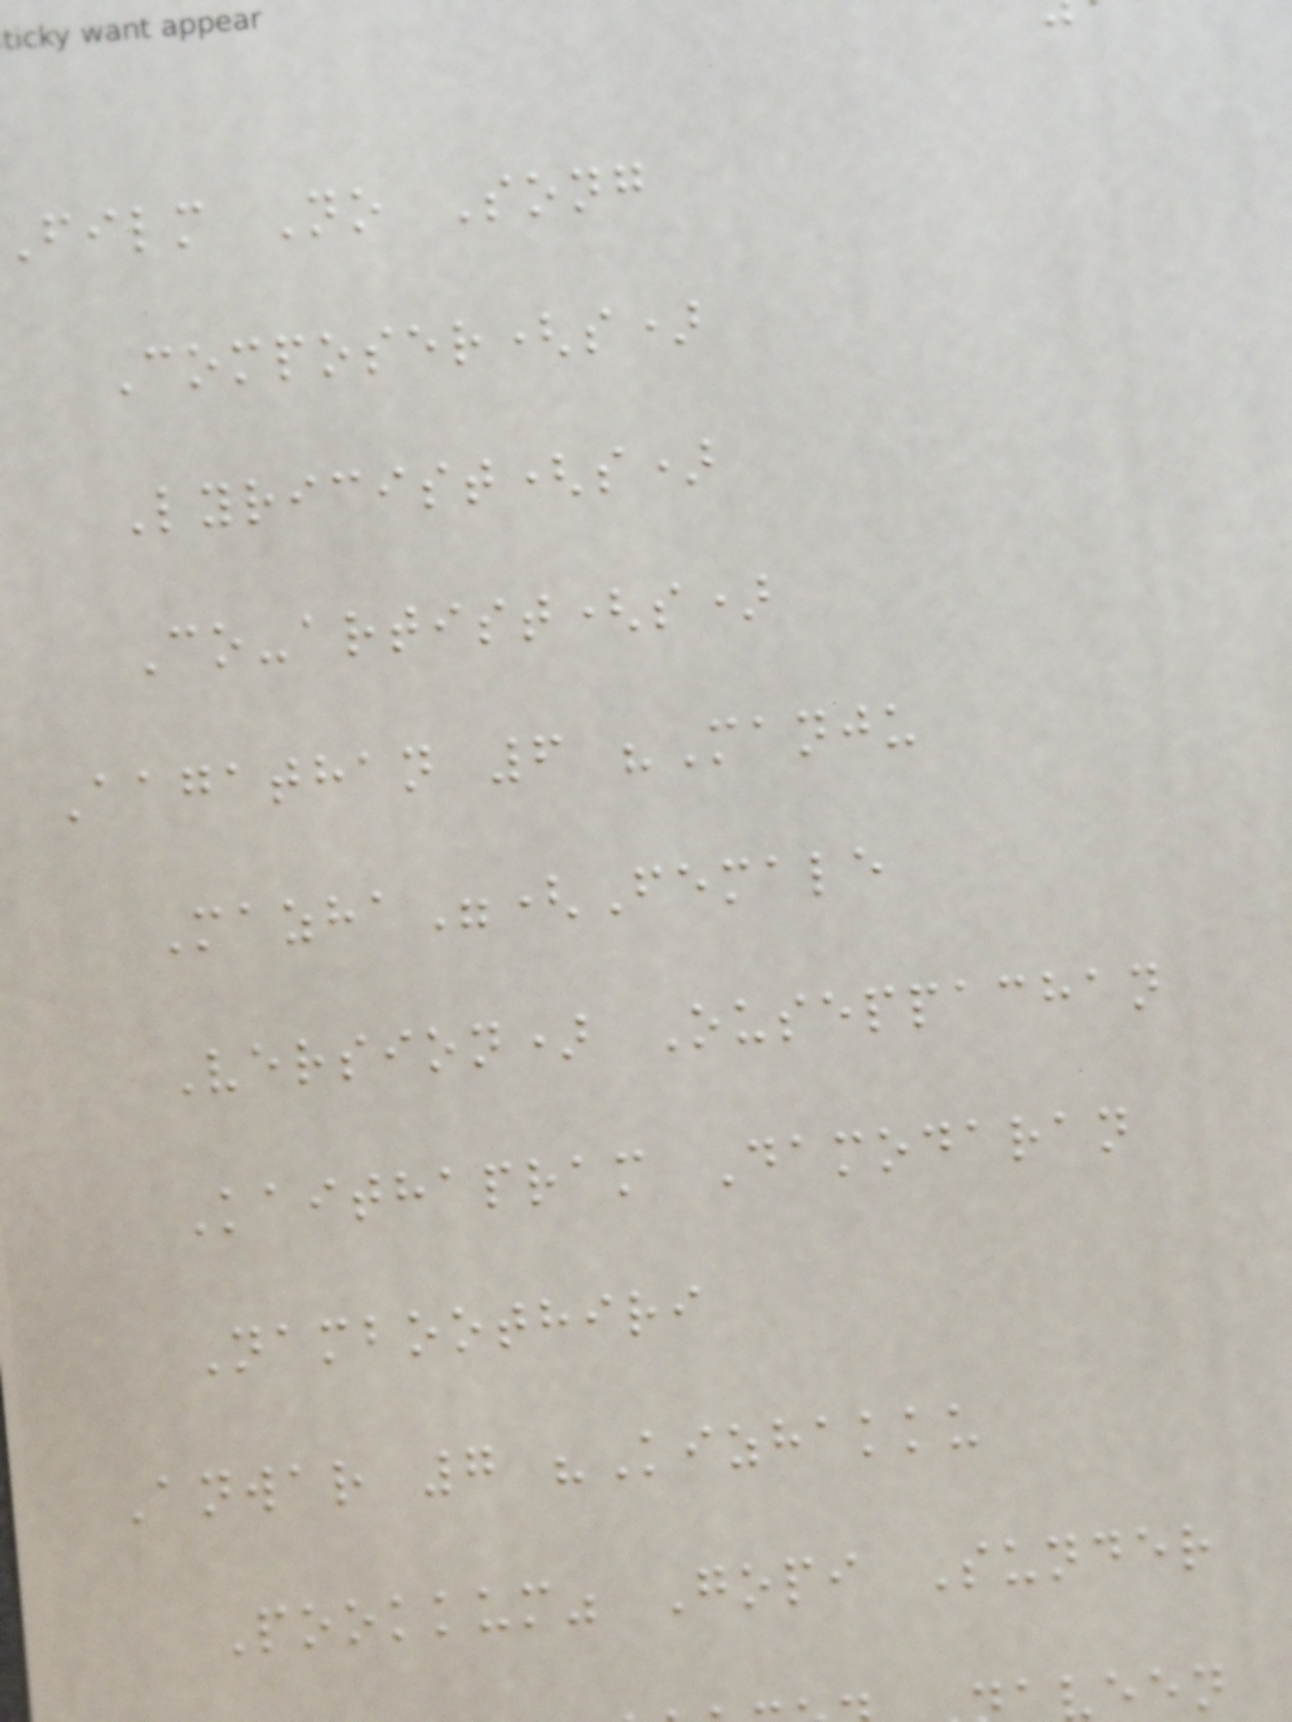film No Song
Composer(s)
Lyricist(s)
Co-artist(s)
Aagathan 6 "Manju
Mazha"(Female
Version) Ouseppachan
Kaithapram Damodaran
Namboothiri
Anwar 7 "Kizhakku
Pookkum" Gopi Sunder
